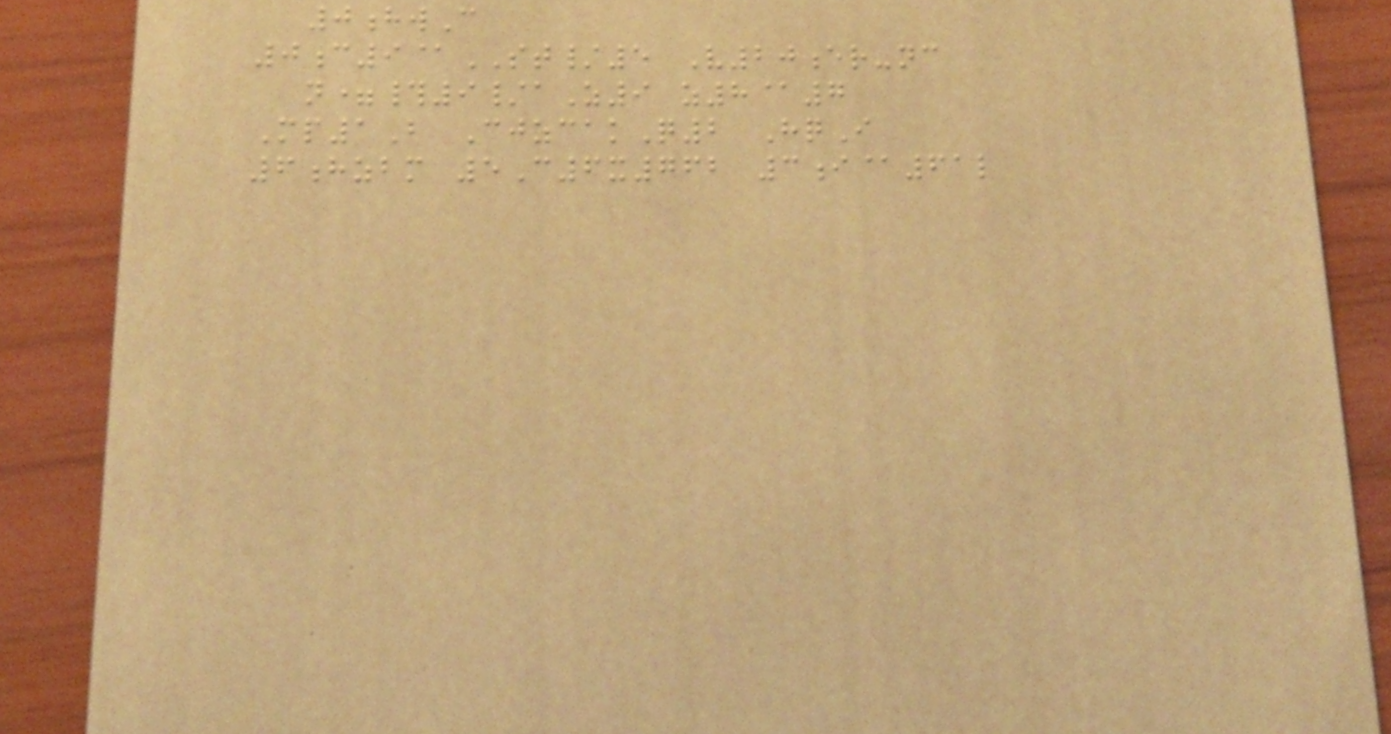0hwC
0c9@ST/5 V20er-nc
n=#9/aZ9 z8@7
Mp1B CjzcakQ2 HqI
6hzbm 5C6x762 3i@61l
